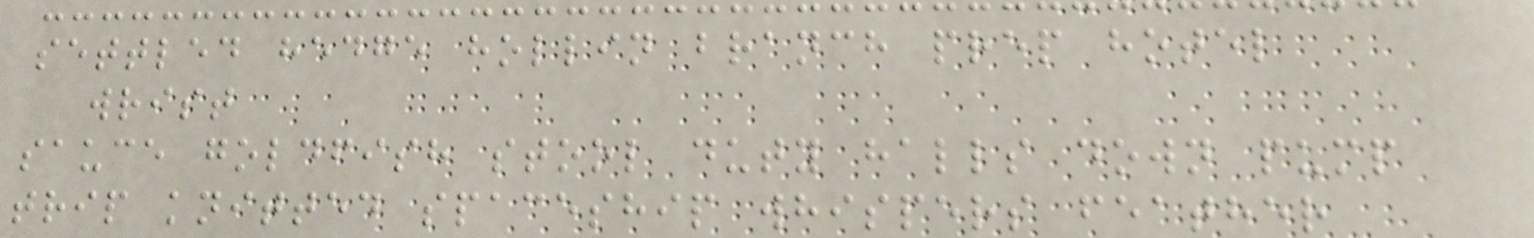settled hedge hollin branch prep hotel
wrist
sauce goldfish stool duty halls down pump
trip knitted spaceship whispers feather
